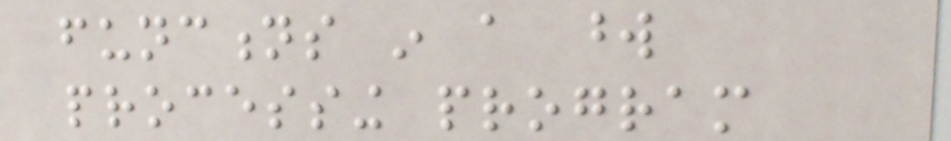functions in a word
processing program
